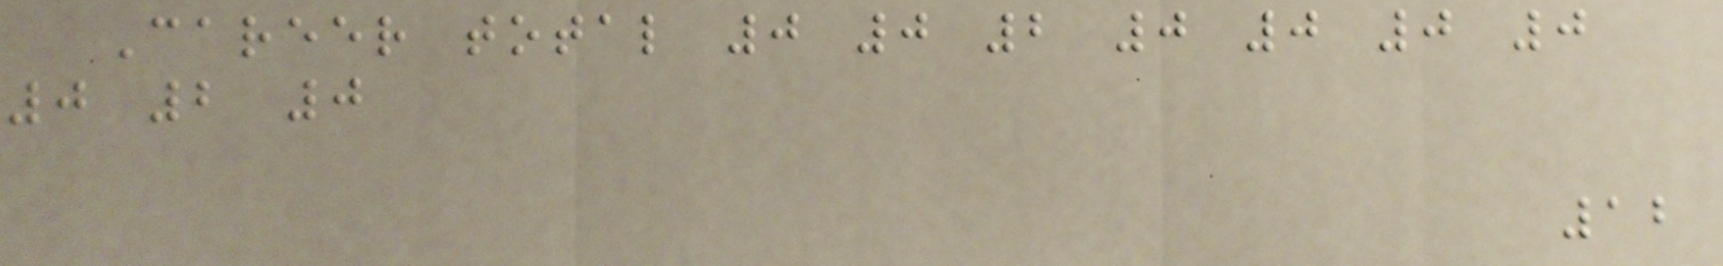Career total 0 0 2 0 0 0 0
0 2 0
12
